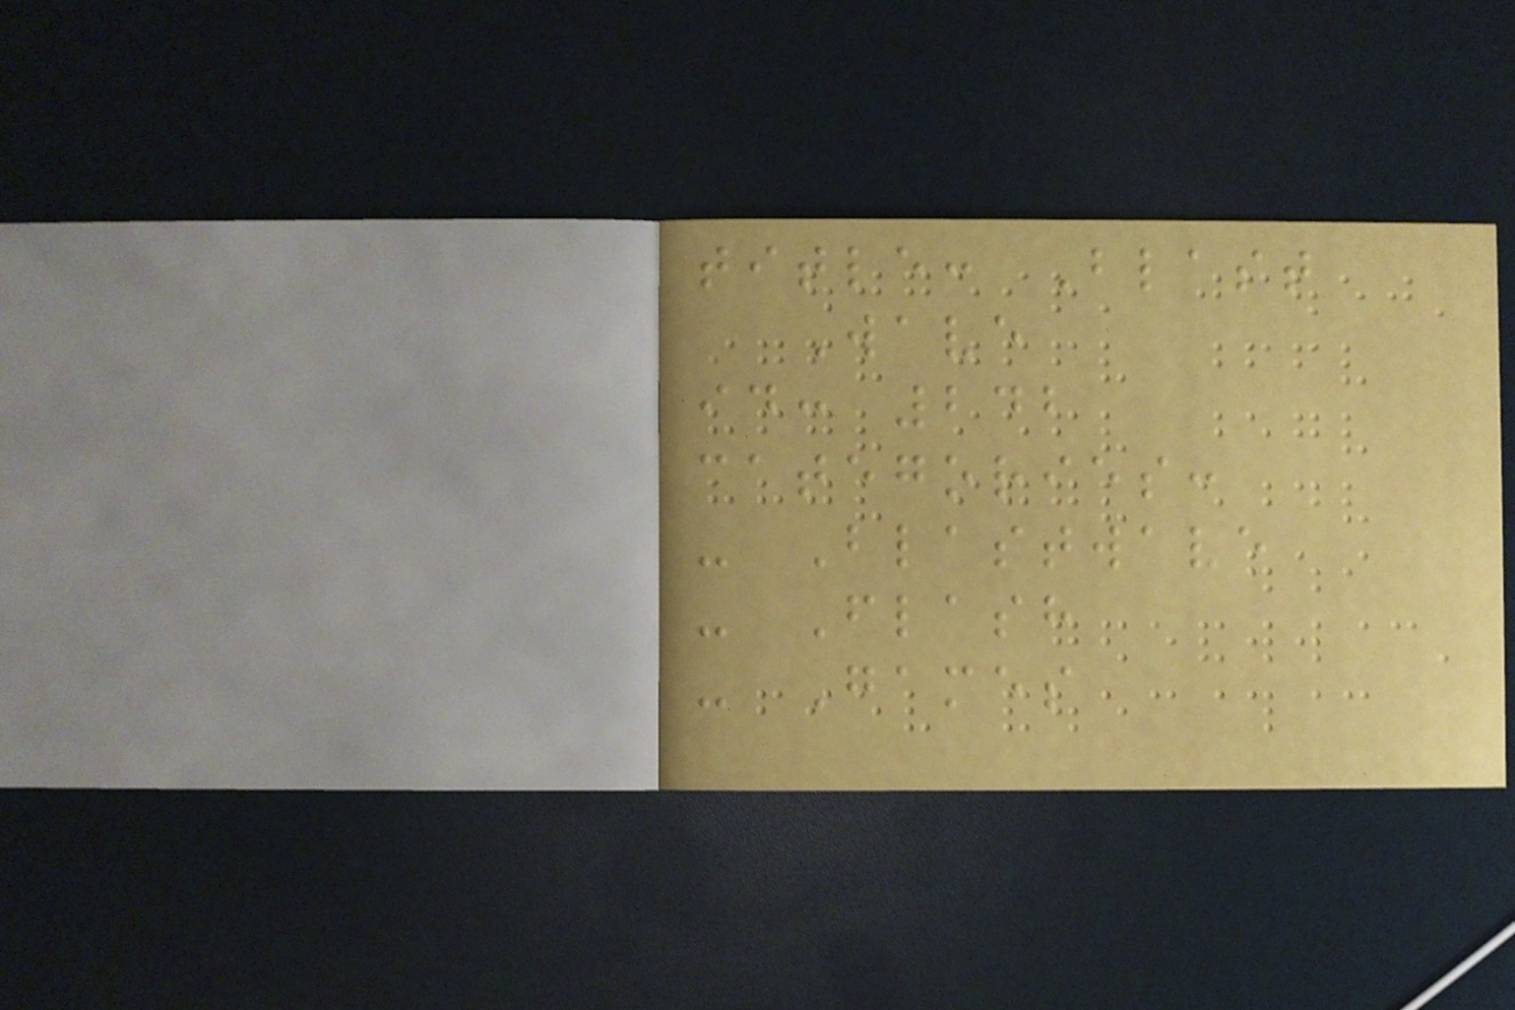title: Blast
Wave
id: 242
categories:
- Blastwave
- Flash
- Games
